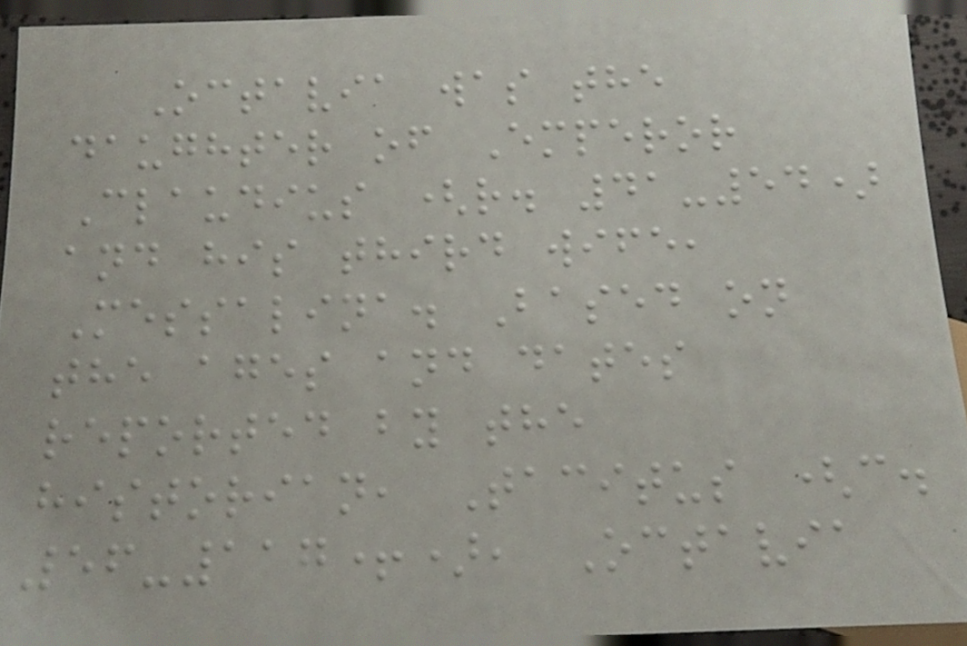Octavia was the
daughter of Emperor
Claudius (r. 41-54)
and his third wife,
Messalina. Based on
the ages and dates
reported by the
historian, Tacitus (c.
56-117+), Octavia
